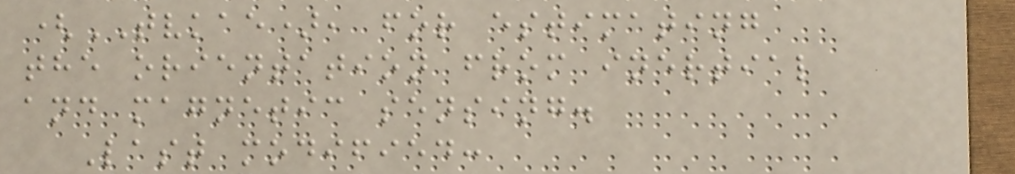(TVKAE), for estimating
the orientation from inertial
and magnetic sensing.
Last modified:
